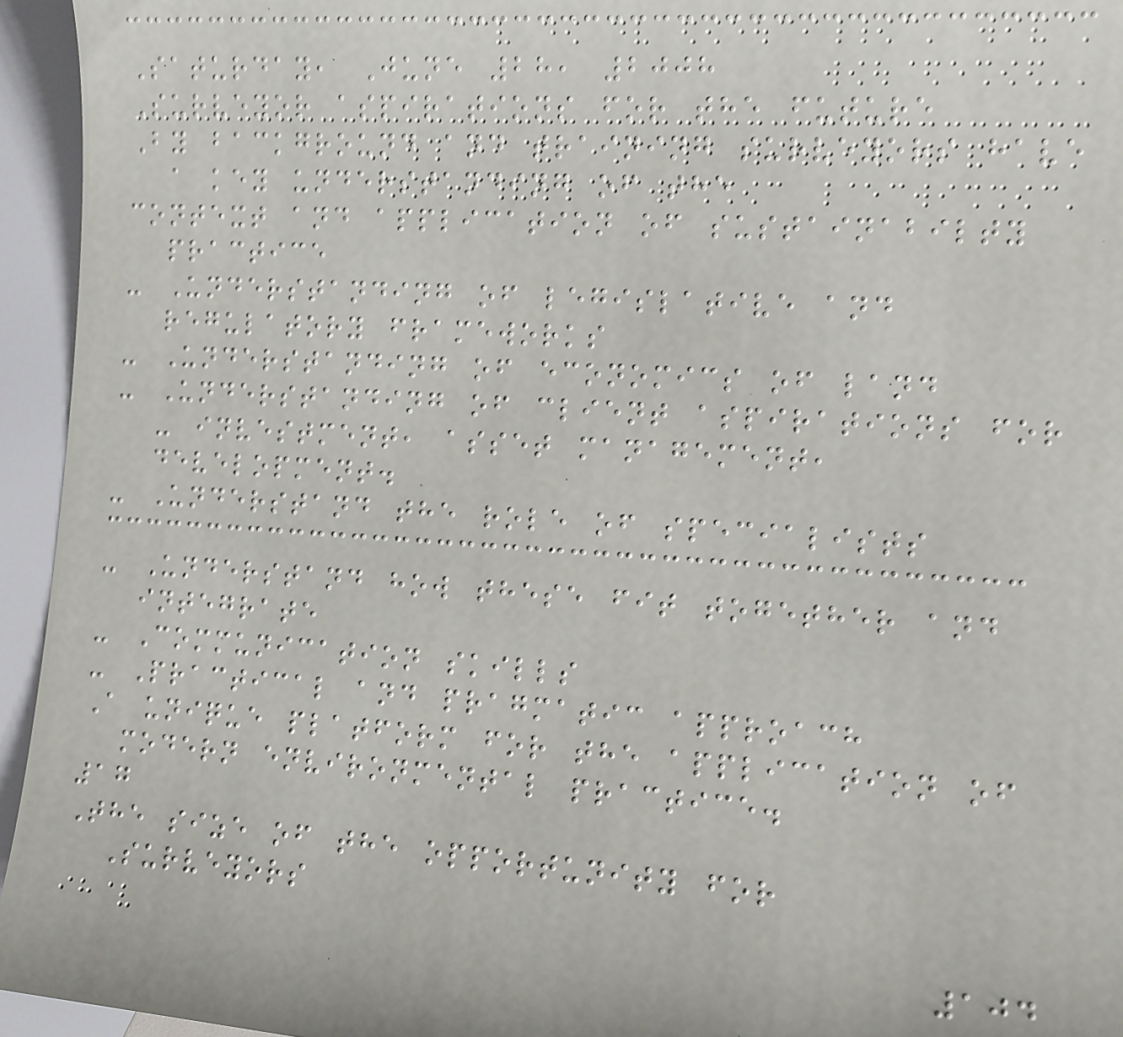Saturday, June 28, 2008
Surveyor aspirations for the future
By background and training surveyors have
a key understanding of the
context and application of sustainabilty
practice
- Understanding of legislative and
regulatory frameworks
- Understanding of economics of land
- Understanding of client aspirations for
- investment, asset management,
development.
- Understand the role of specialists
- Understand how these fit together and
integrate
- Communication skills
- Practical and pragmatic approach
A unique platform for the application of
modern environmental practice.
17
The size of the opportunity for
Surveyors
104
